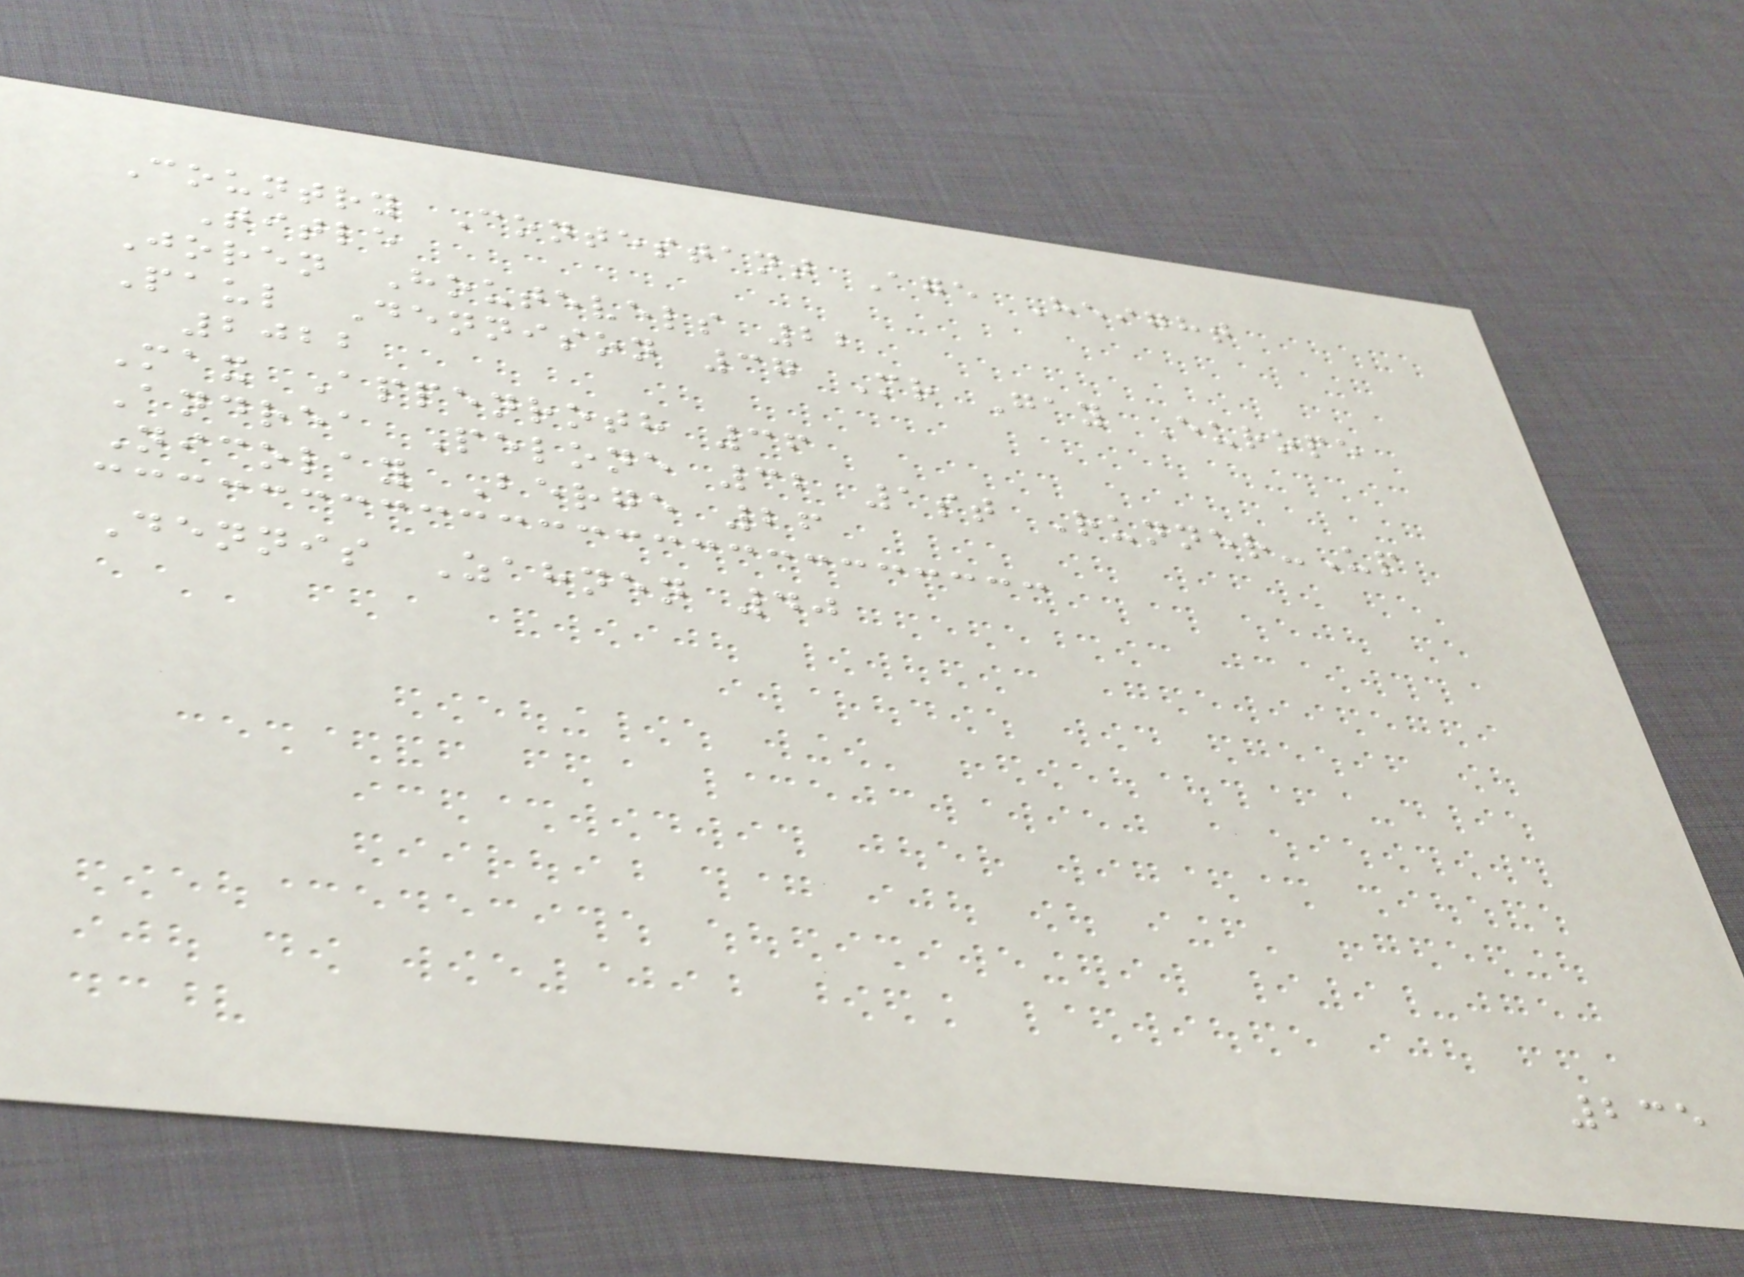Country Contestant Age Height
Title
Joren Houtevels 22
Paul Dennison 37 Mr Gay Europe
2022
Max Appenroth 36
Andrea Pelone 32 1st Runner-Up
Nicolay Berge 26
Dennis Zahnen 40
235
